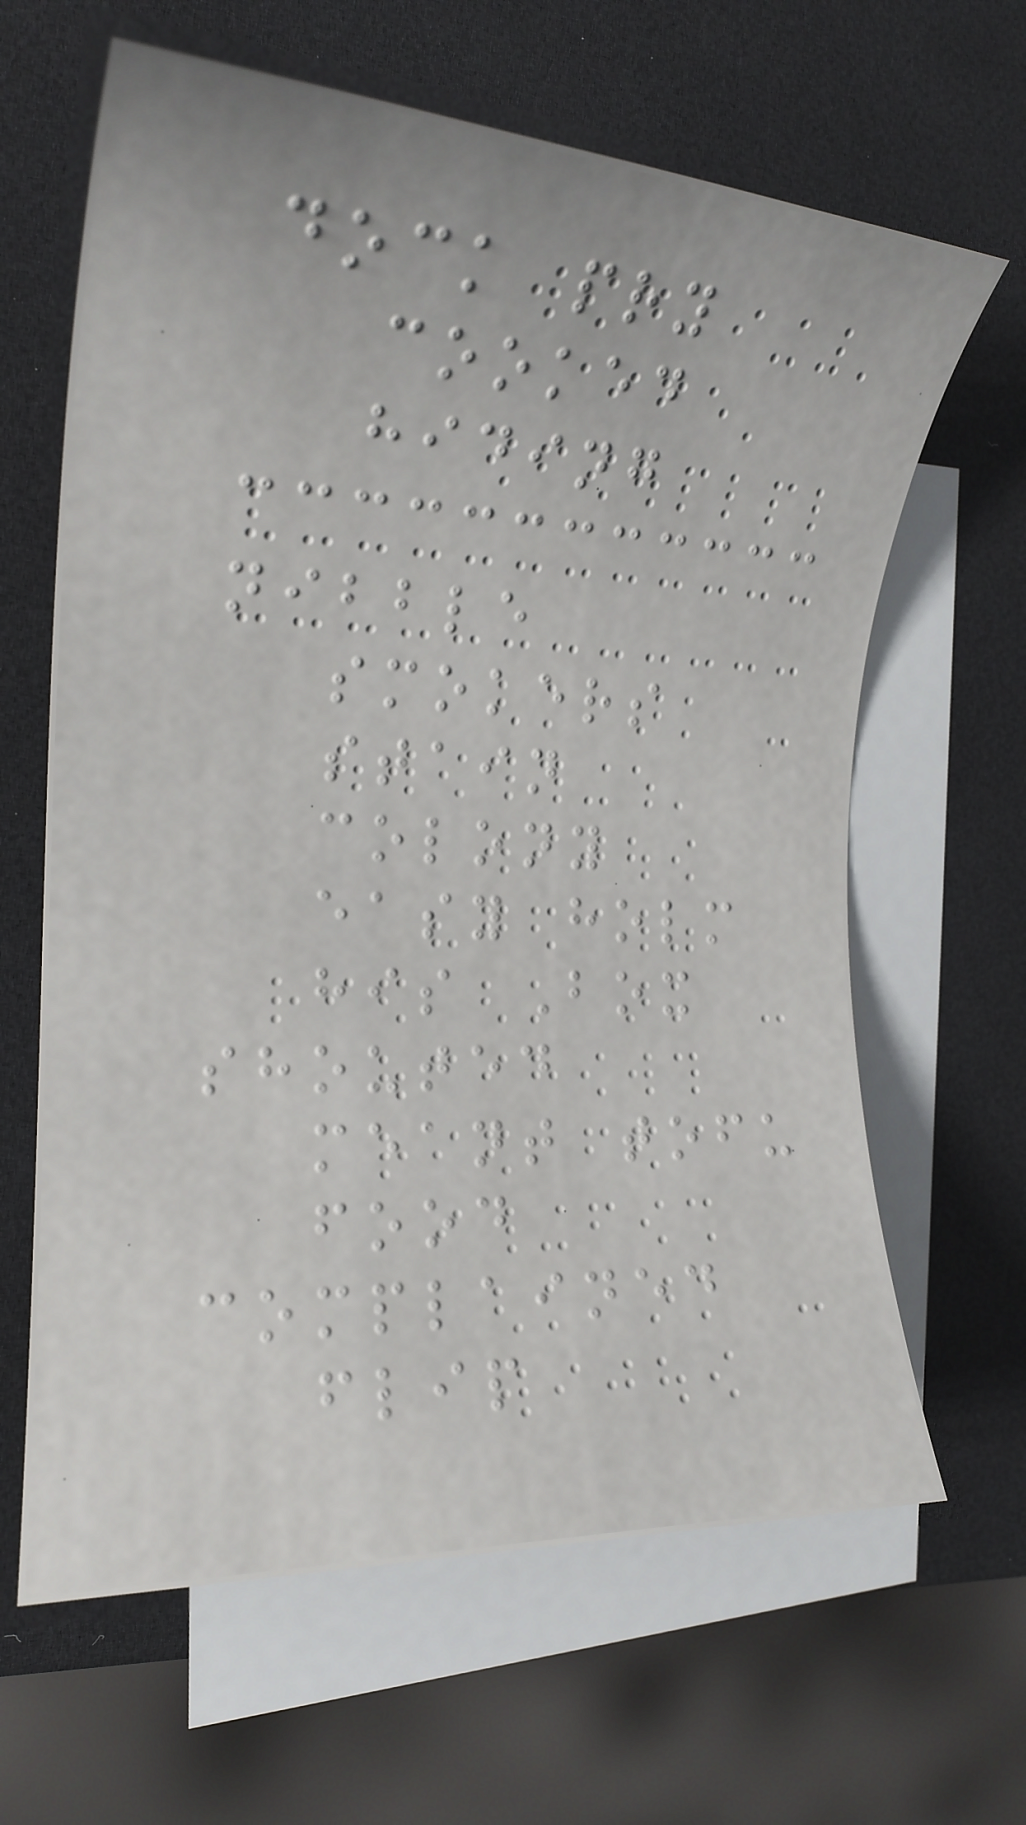dock pry
cooked
hiding
nibble
smokers
stain
colony
easy holm
his Box
shouted
meant tofu
food
complained
flip
